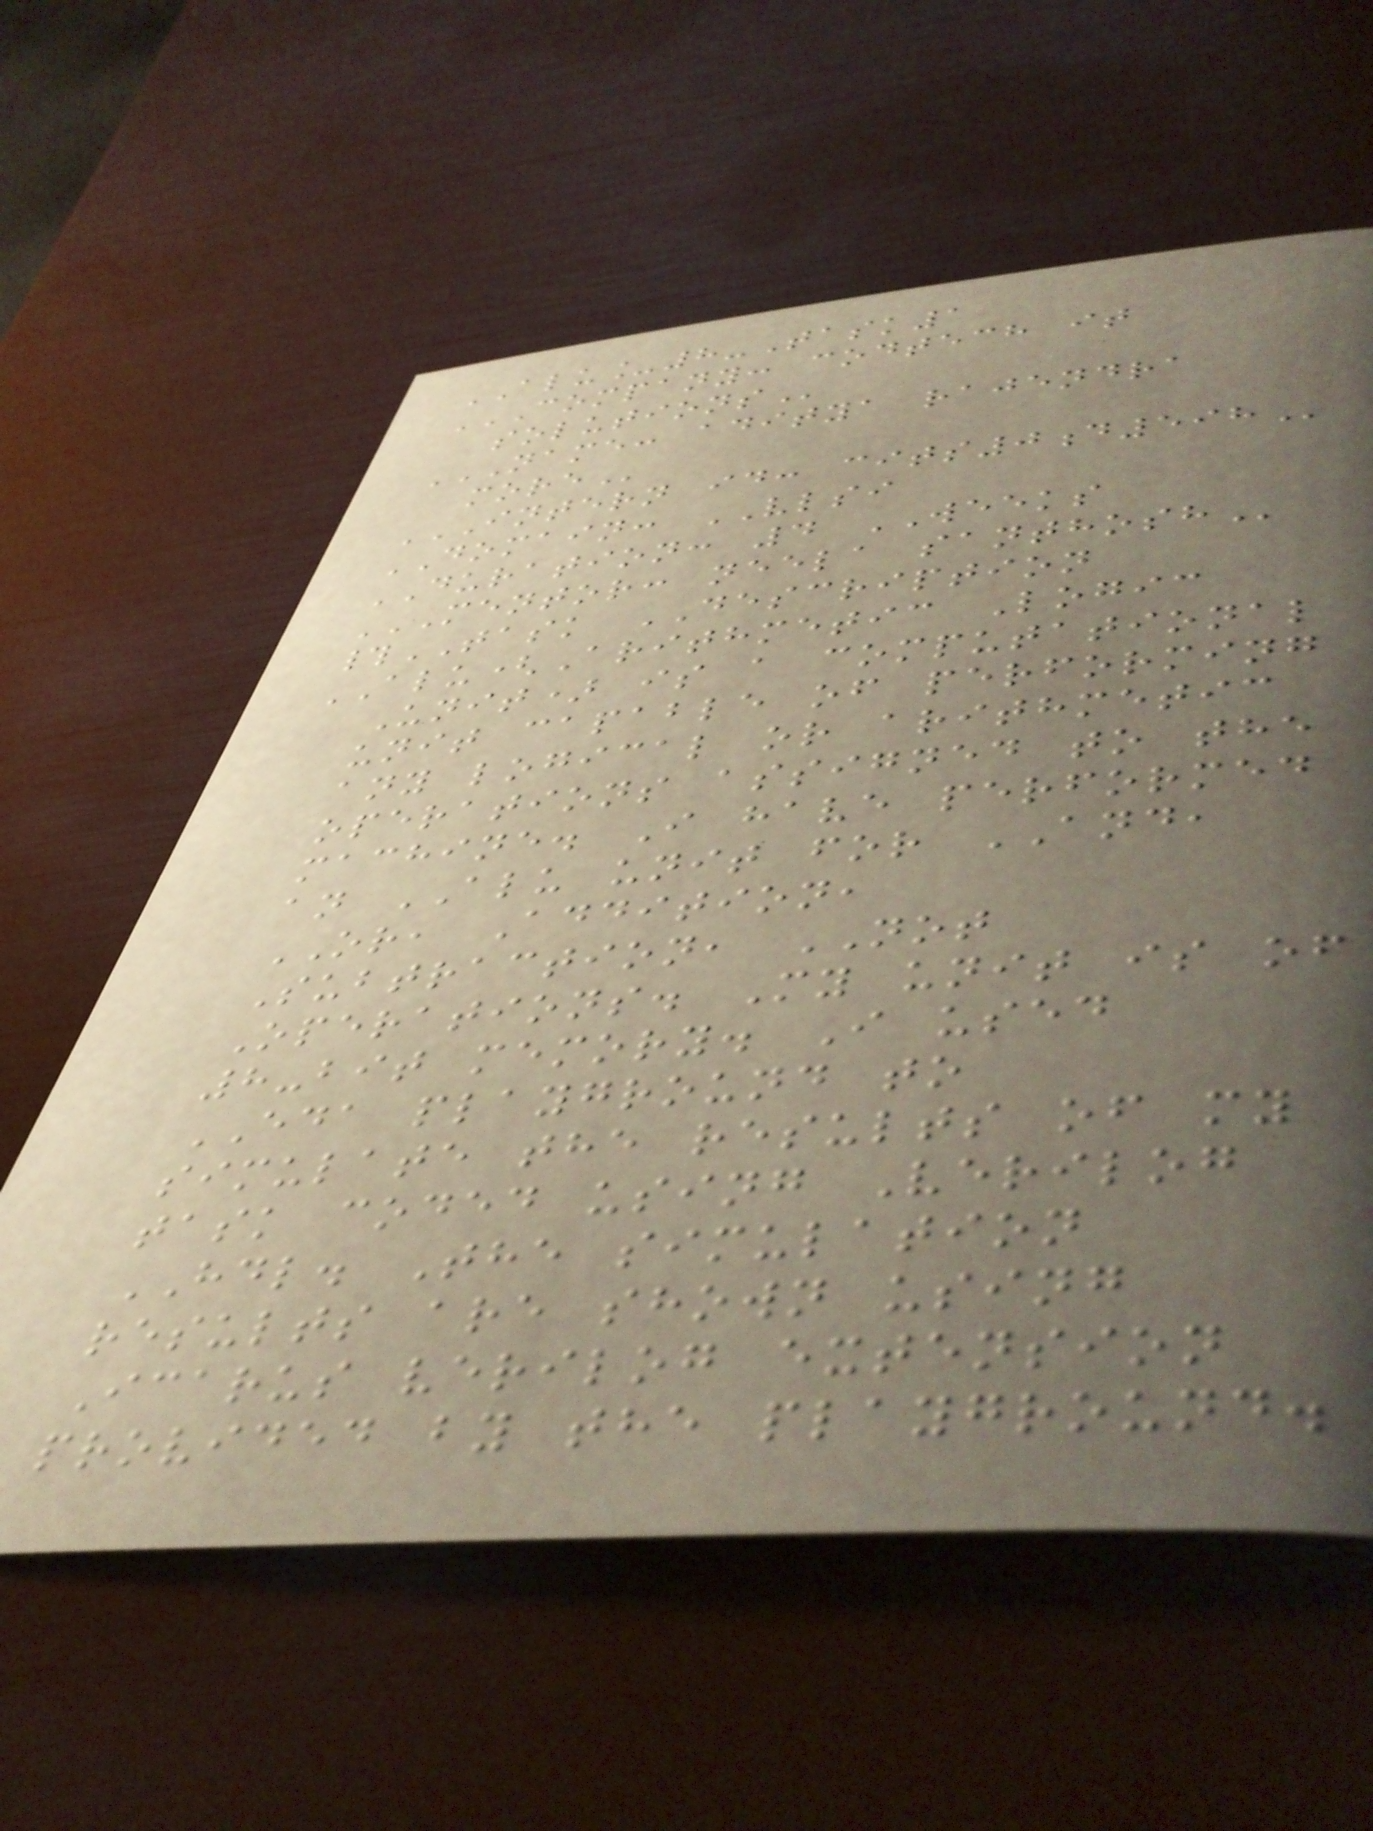ALU_8-Task1
COMPANY: CODTECH IT
SOLUTIONS
NAME: ADITYA RAJENDRA
MORE
INTERN ID: CITS0D598
DOMAIN: VLSI
DURATION: 4 WEEKS
MENTOR: NEELA SANTHOSH
#TASK DESCRIPTION
ALU(Arithmetic Logic
Unit) is a computational
unit capable of performing
any logical or arithmetic
operations assigned to the
machine. I have performed
an ALU unit for AND,
OR, Addition,
Subtraction, NOT
Operations. My unit is of
8-bit memory. I used
EDA playground to
simulate the results of my
task coded using Verilog
HDL. The simulation
results are shown using
Icarus verilog extension
provided by the playground.
